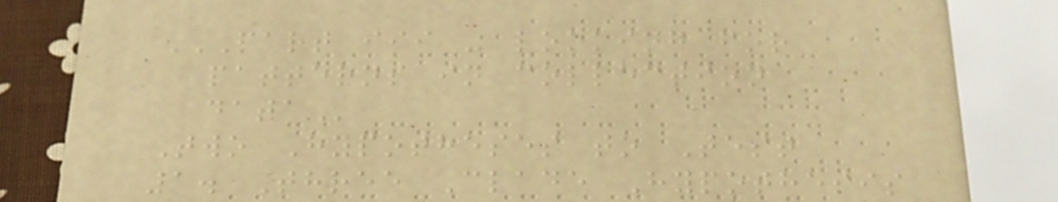PART III - LOOKING FOR
PATTERNS IN COLLECTION
DATA
Two Hypotheses to Test
1. Three Clade Hypothesis
